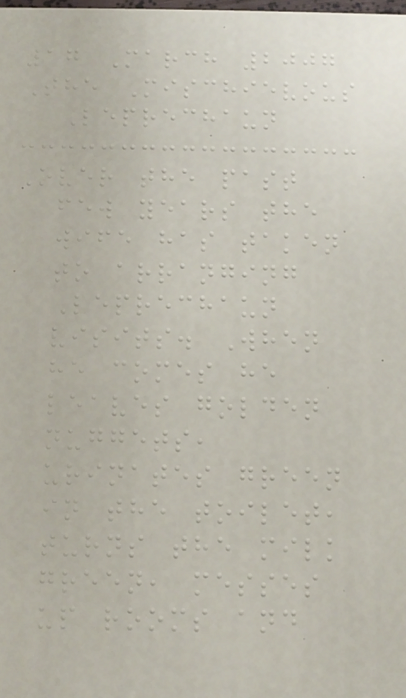17 March 2007
The Mischievous
Leprechaun
Over the past
few years the
wife has taken
to arranging
Leprechaun
visits. When
he comes he
leaves golden
nuggets,
urinates green
in the toilet,
turns the milk
green, messes
up rooms and
